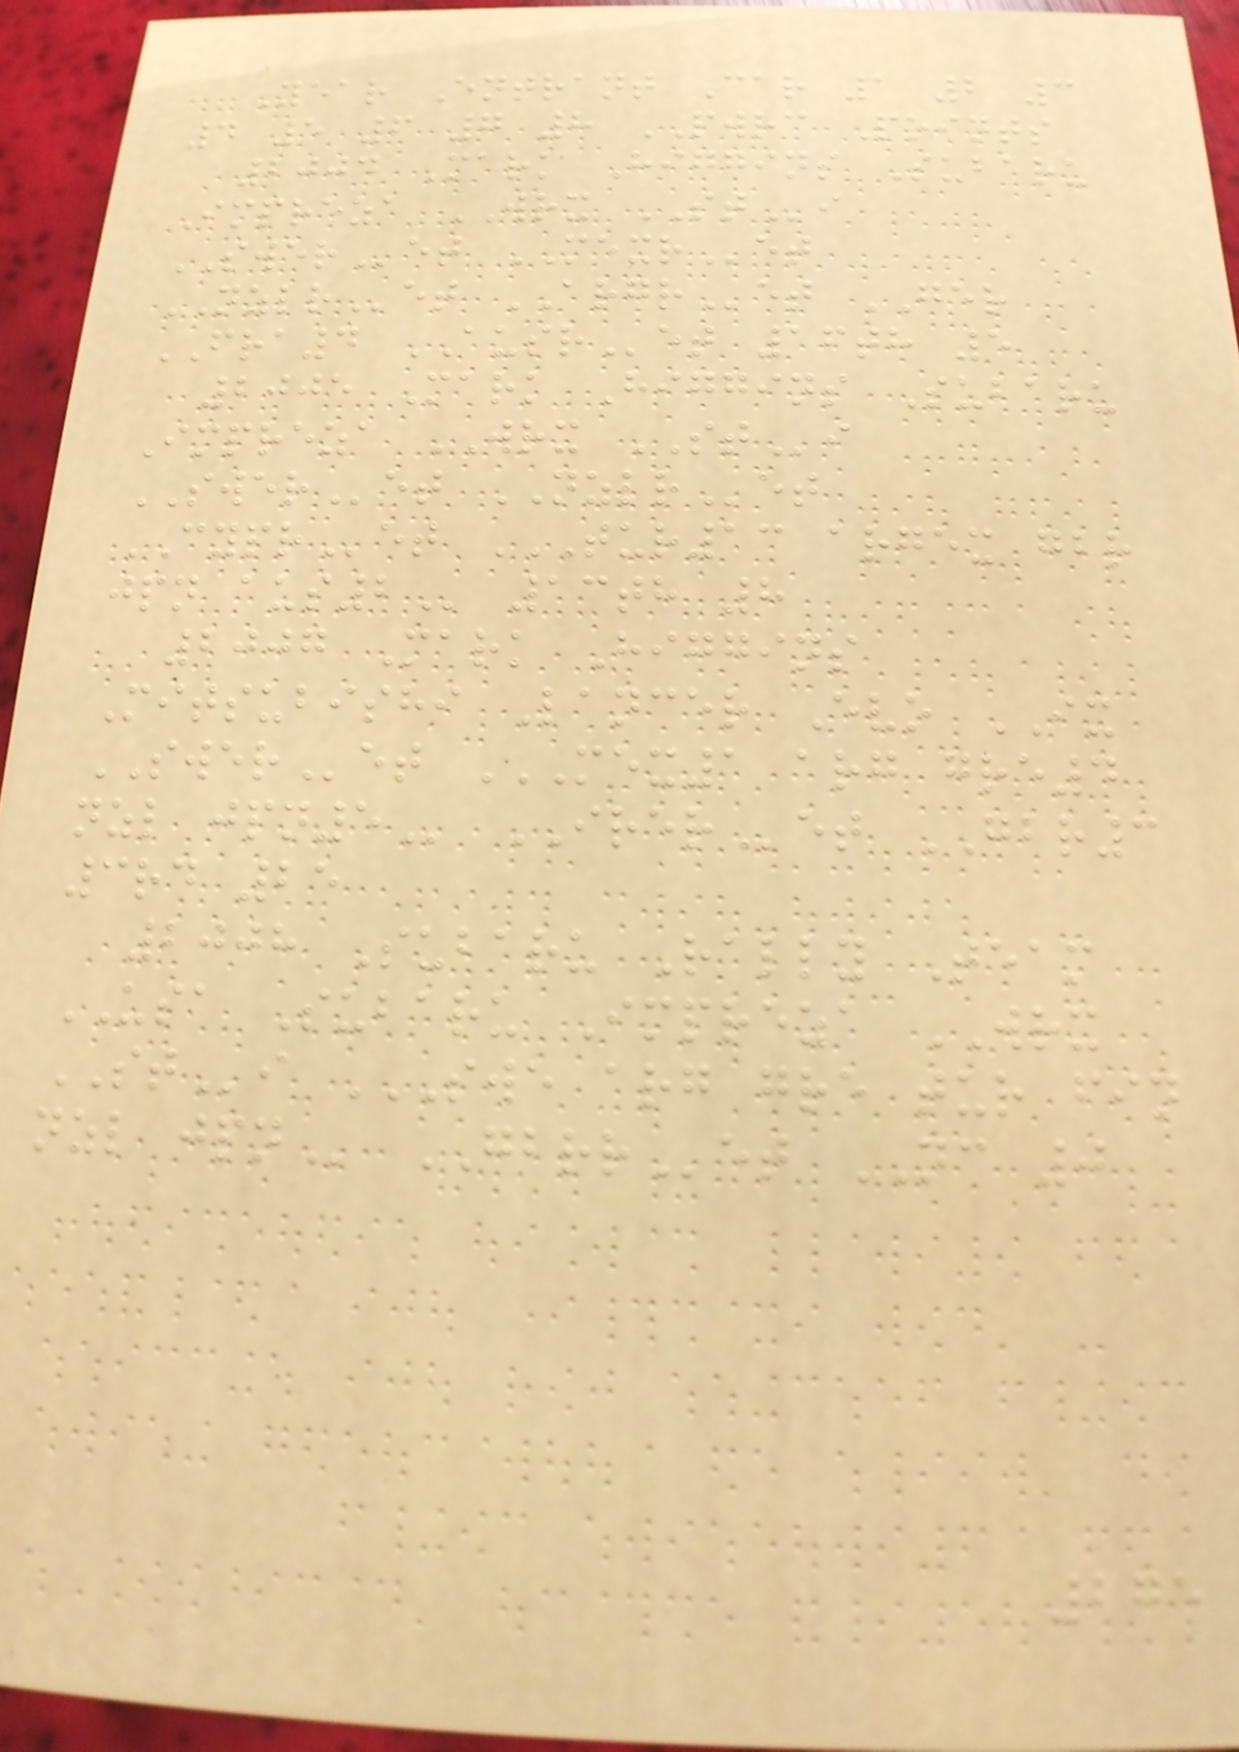Year Entrant Car 1 2 3
4 5 6 7 8 PWRC Points
2004 Mark Higgins Subaru
Impreza WRX STi
SWERet MEXRet
NZLRet ARGRet GER
FRA4 AUSRet 16th 5
2005 Mark Higgins Subaru
Impreza WRX STi
SWERet NZLRet
CYPRet TUR13 ARGEX GBR
JPN AUS2 13th 8
2007 Mark Higgins
Mitsubishi Lancer Evo IX
SWERet MEX1 ARG GRE4
NZL JPN5 IRERet GBR3
3rd 25
2008 Subaru Rally Team
USA Subaru Impreza WRX
STi SWE ARG GRE TUR FIN
NZL JPN GBRRet NC 0
275
